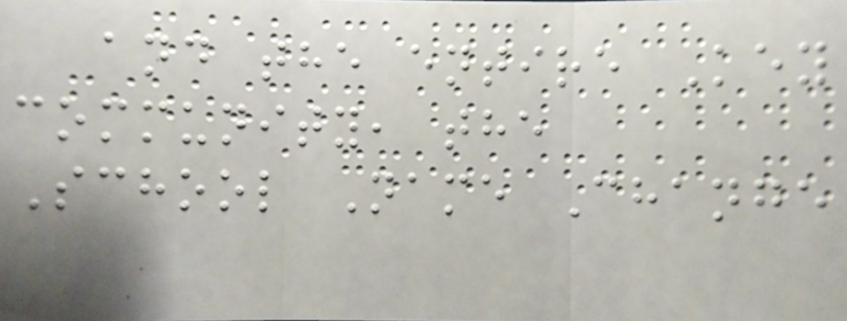and the entire Key
community, the
School Name Change
